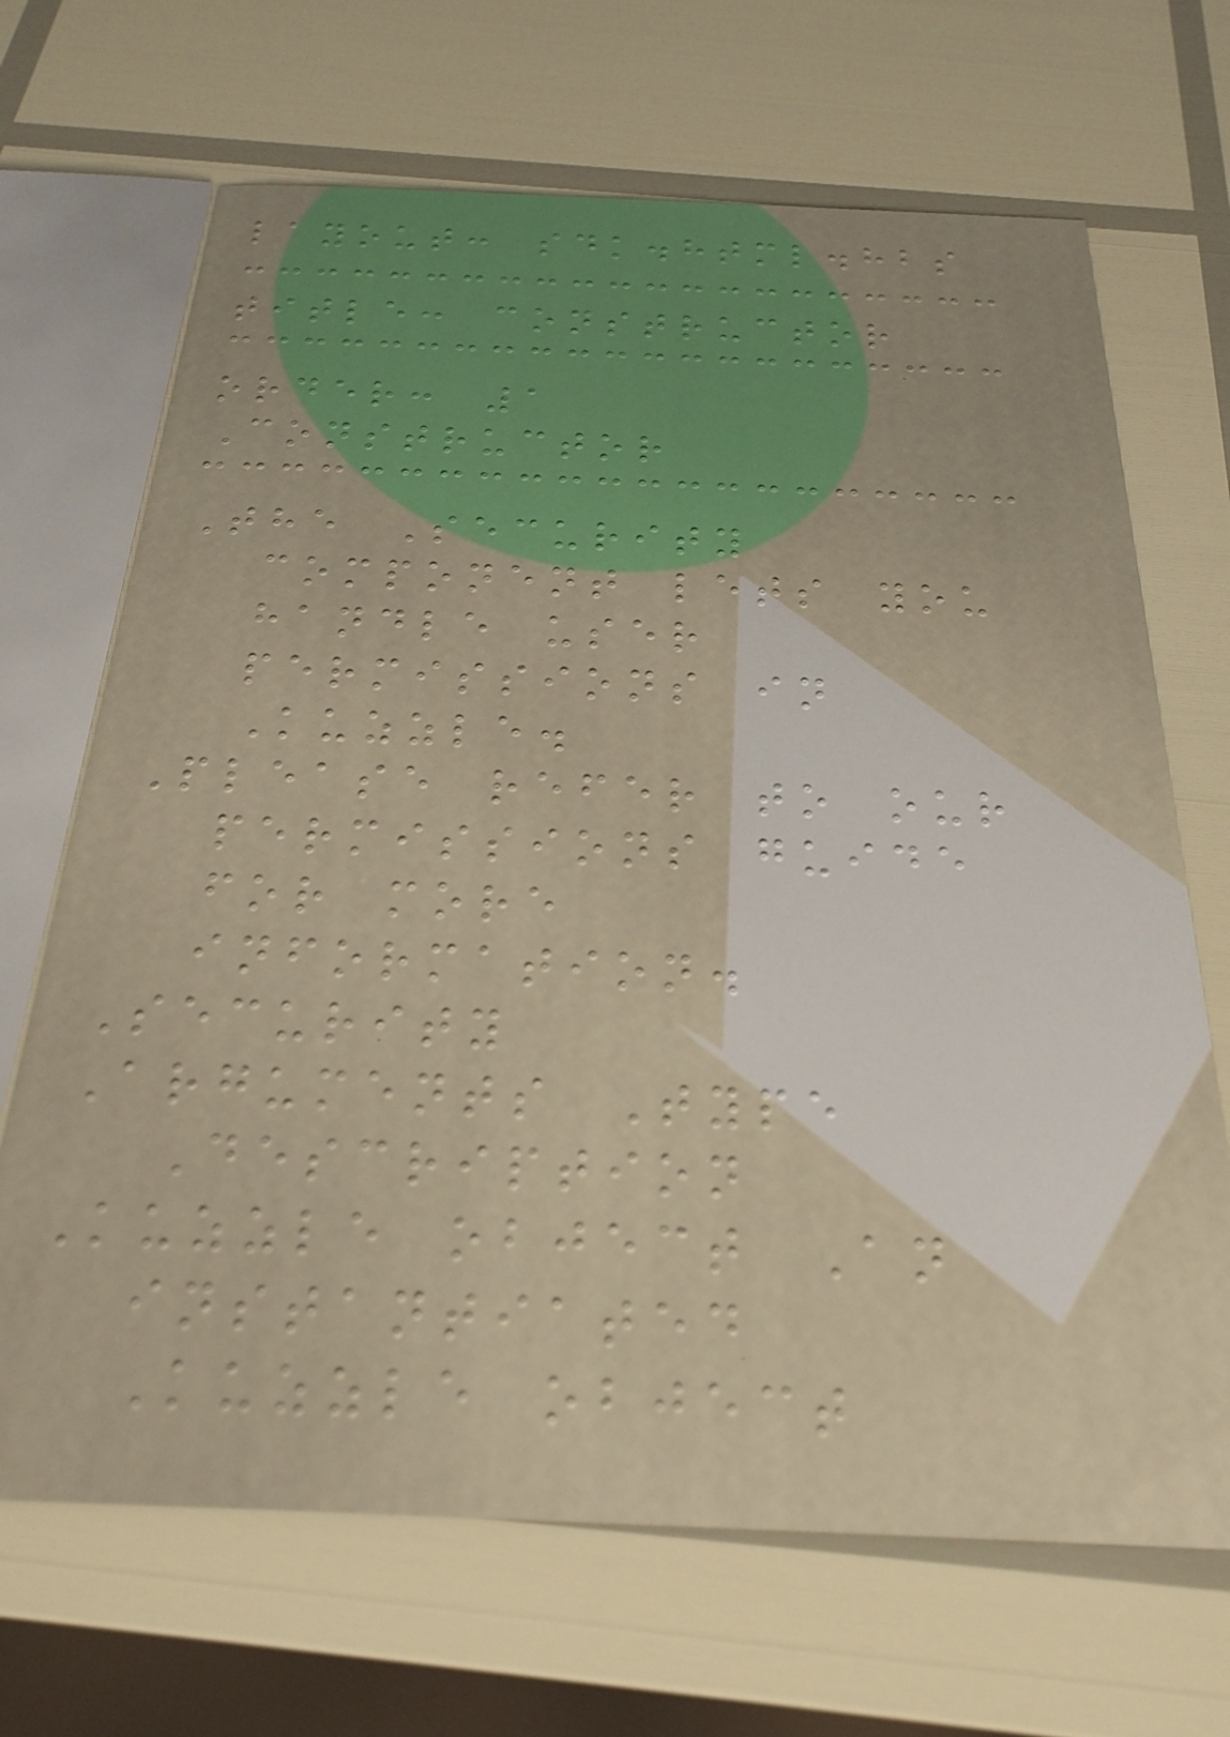layout: sdk.html.hbs
title: constructor
order: 1
Constructor
The Security
component lets you
handle user
permissions in
Kuzzle.
Please refer to our
permissions guide
for more
information.
Security
Arguments Type
Description
Kuzzle object An
instantiated
Kuzzle object
